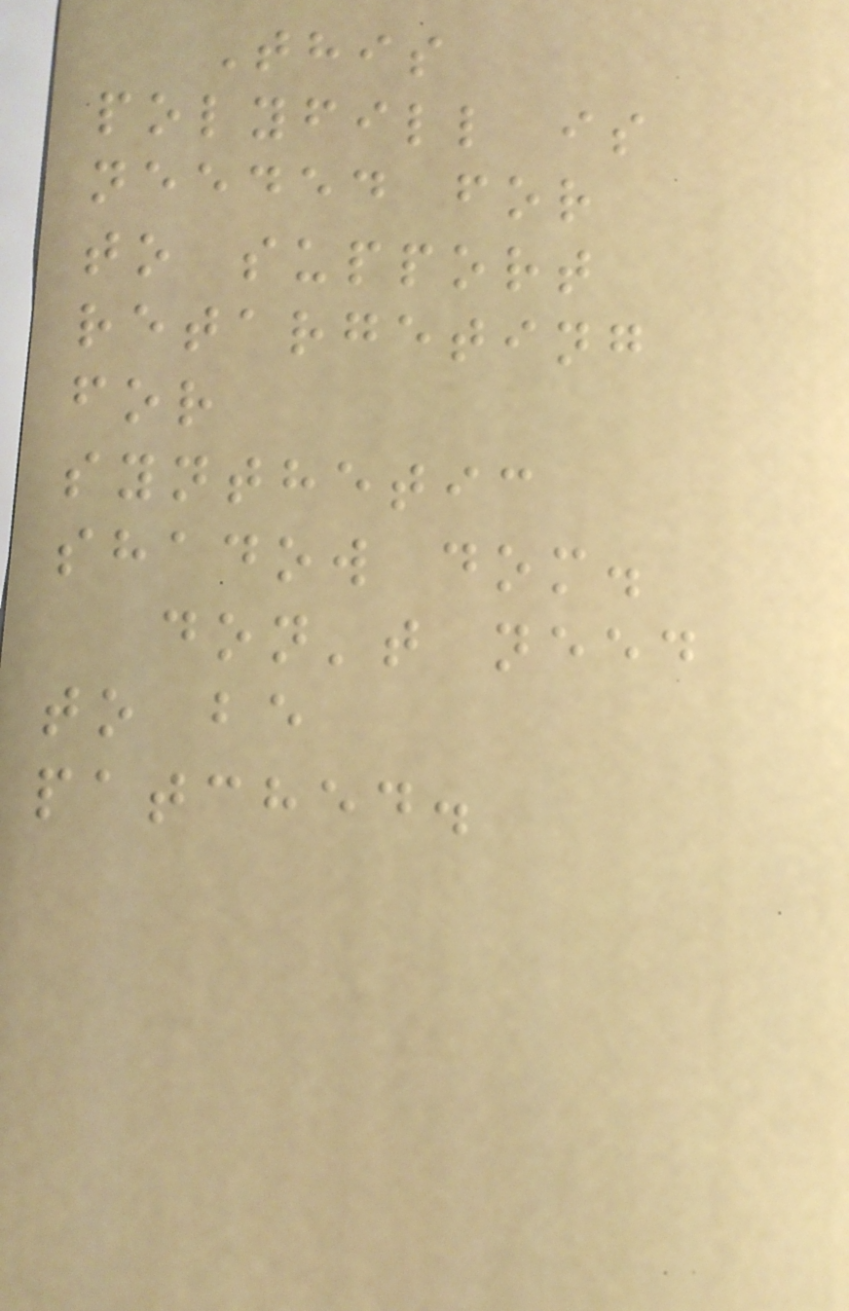This
polyfill is
needed for
to support
retargeting
for
synthetic
shadow dom.
don't need
to be
patched.
